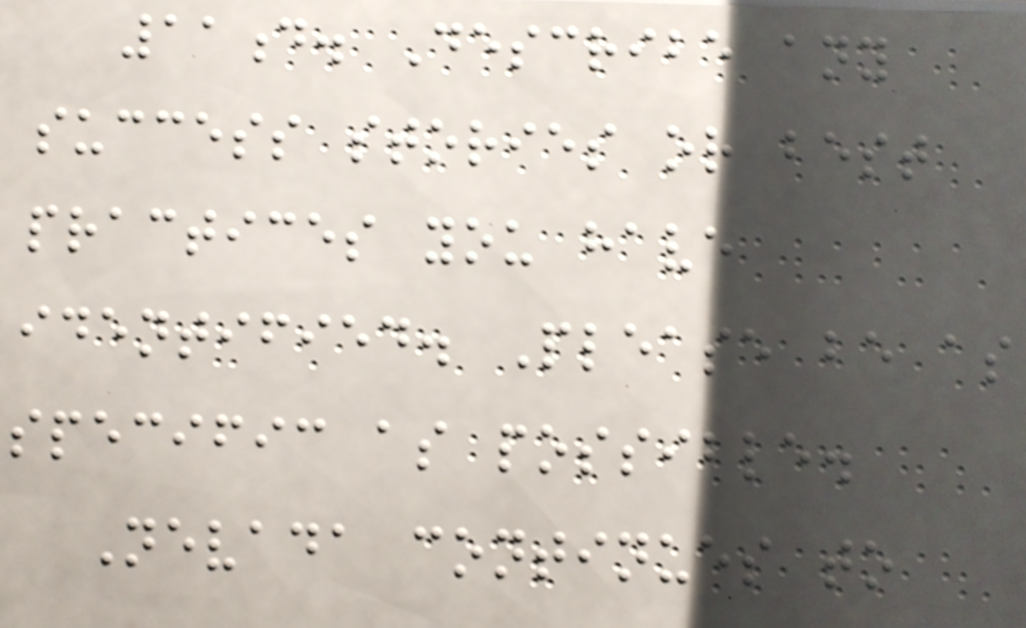11d. Describe any
success stories or best
practices you have
identified. Please be as
specific as possible.
Nevada continues to
